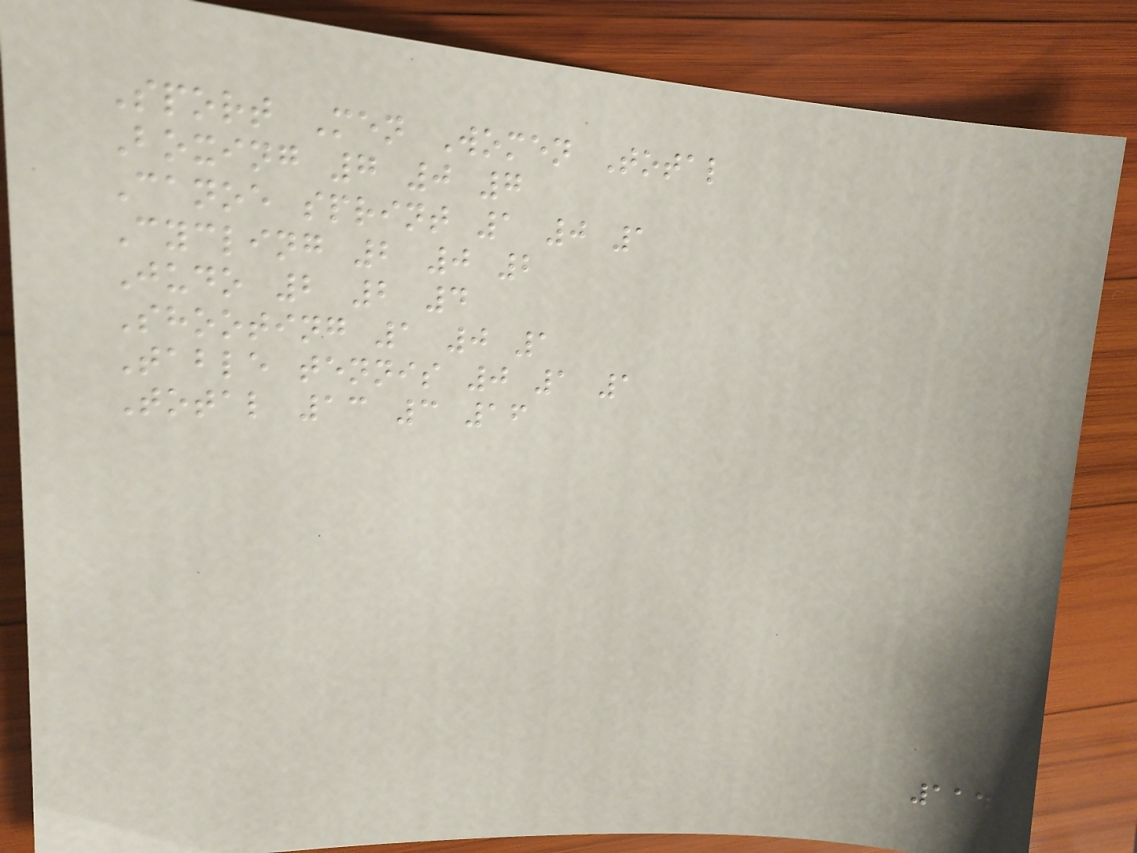Sport Men Women Total
Boxing 7 0 7
Canoe sprint 1 0 1
Cycling 2 0 2
Judo 2 2 4
Shooting 1 0 1
Table tennis 0 1 1
Total 13 3 16
114
